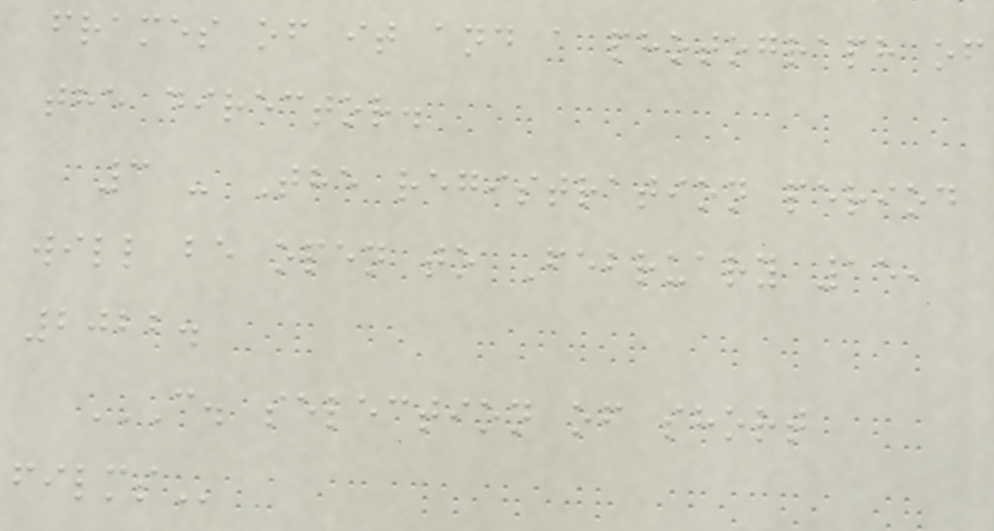frames of it and a photograph of
the director.
3 - The registration period
will be open to February 15,
2022.
C. SELECTION OF SHORT
FILMS
